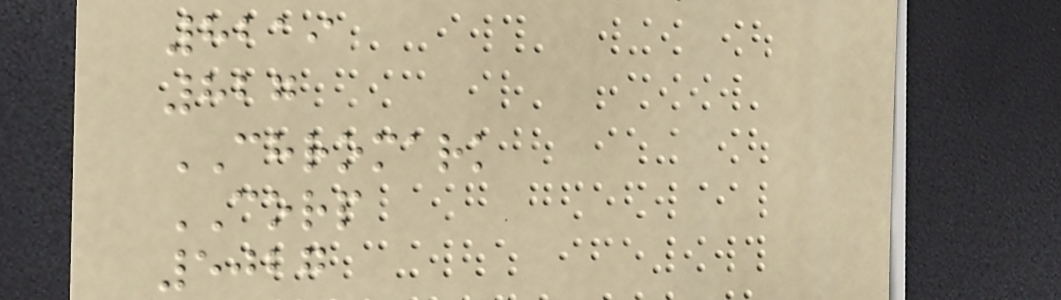8219
827
CHROMARK
CORP
5027
